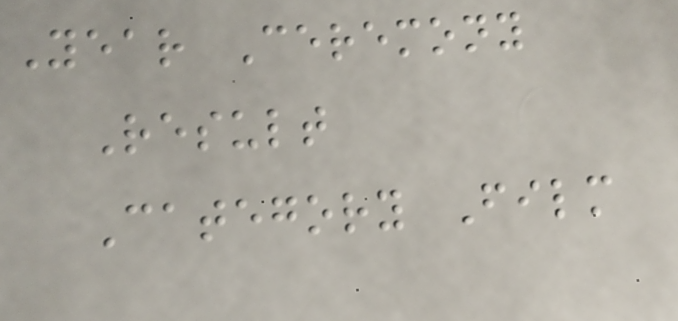Year Ceremony
Result
Category Film
